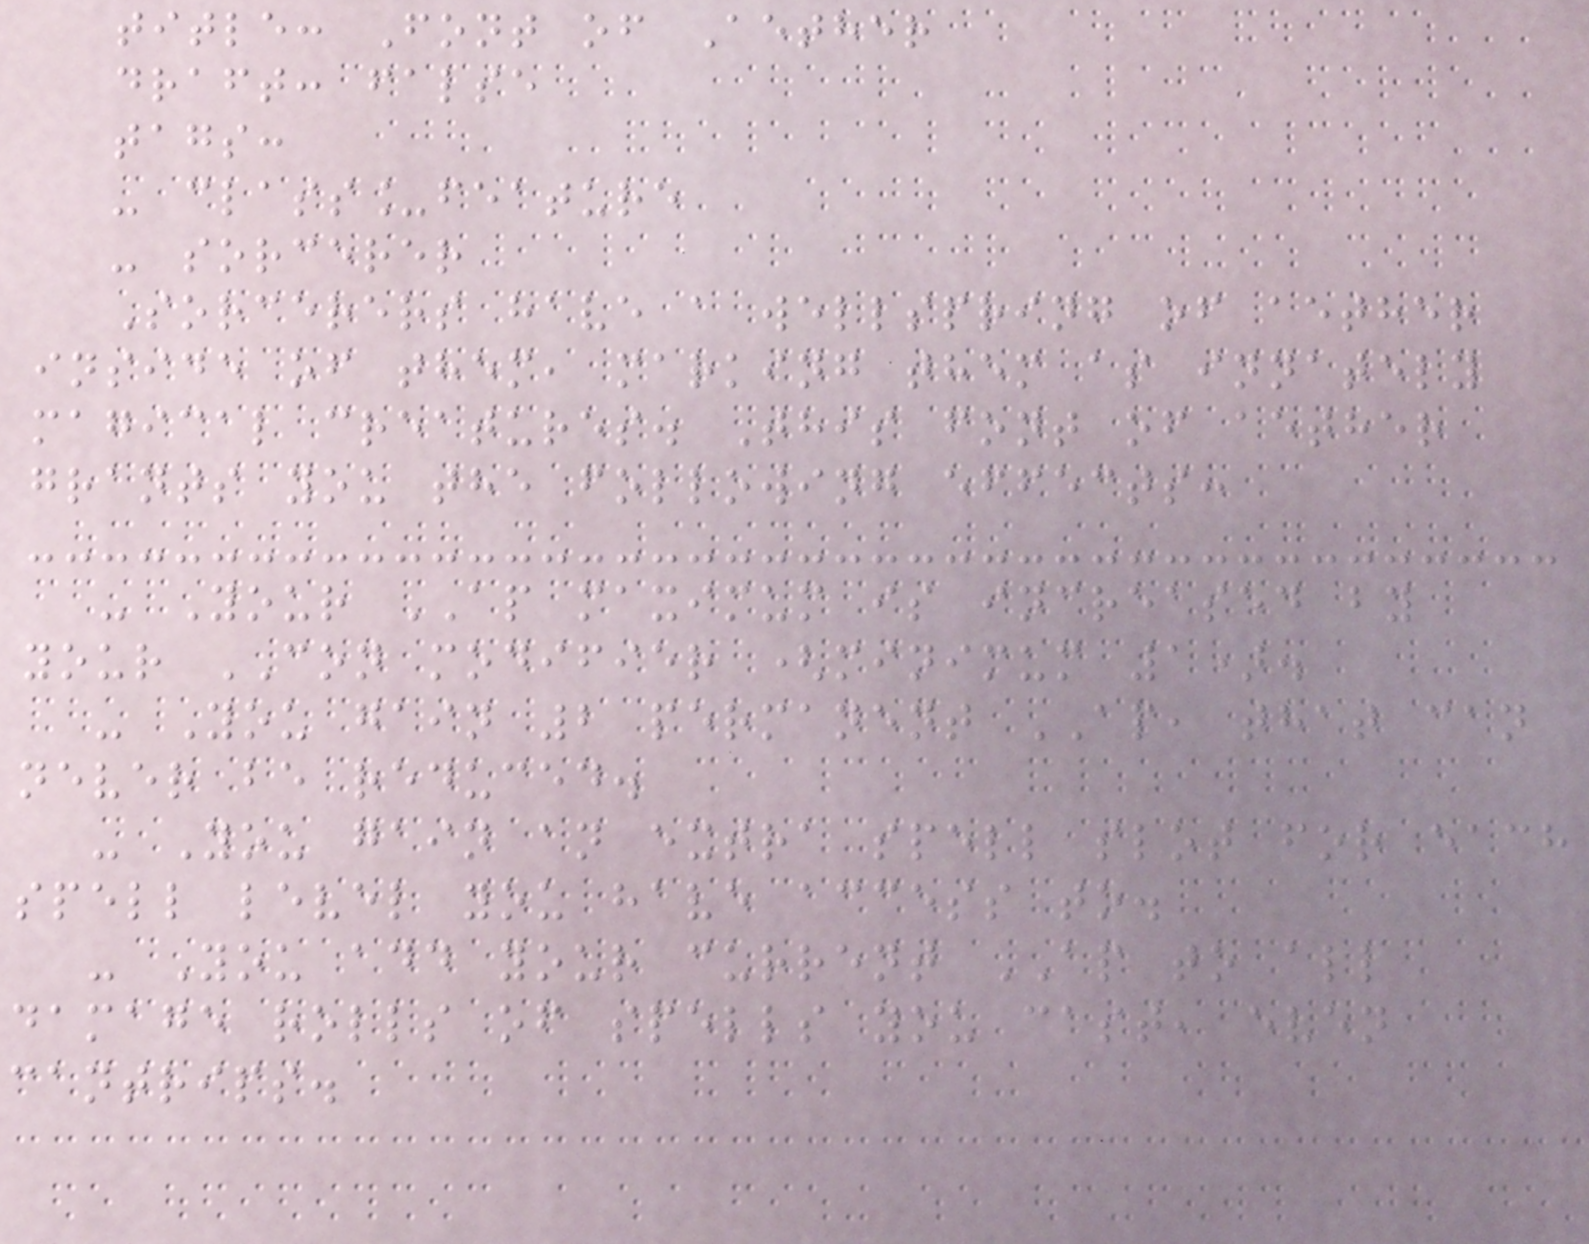title: Font of Aether
draft: false
tags:
- class_feature
- sorcerer
Sorcerers have a wellspring of aether
inside of them, marking them as innately
magical creatures. This font of aether
grants you the following effects:
- Your AP maximum is increased by
your CON modifier (minimum 1).
- You gain 2 permanent AP, that can
never be reduced.
- You gain an extra spell slot for each
spell level you have access to.
- You add your current AP to all
damage rolls of spells you cast, even
cantrips.
